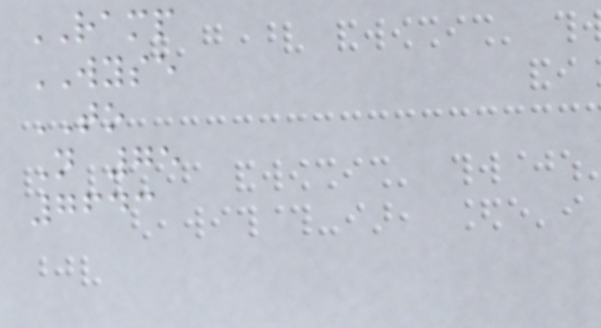RAMP
WYSE
TO
N 75
7643
